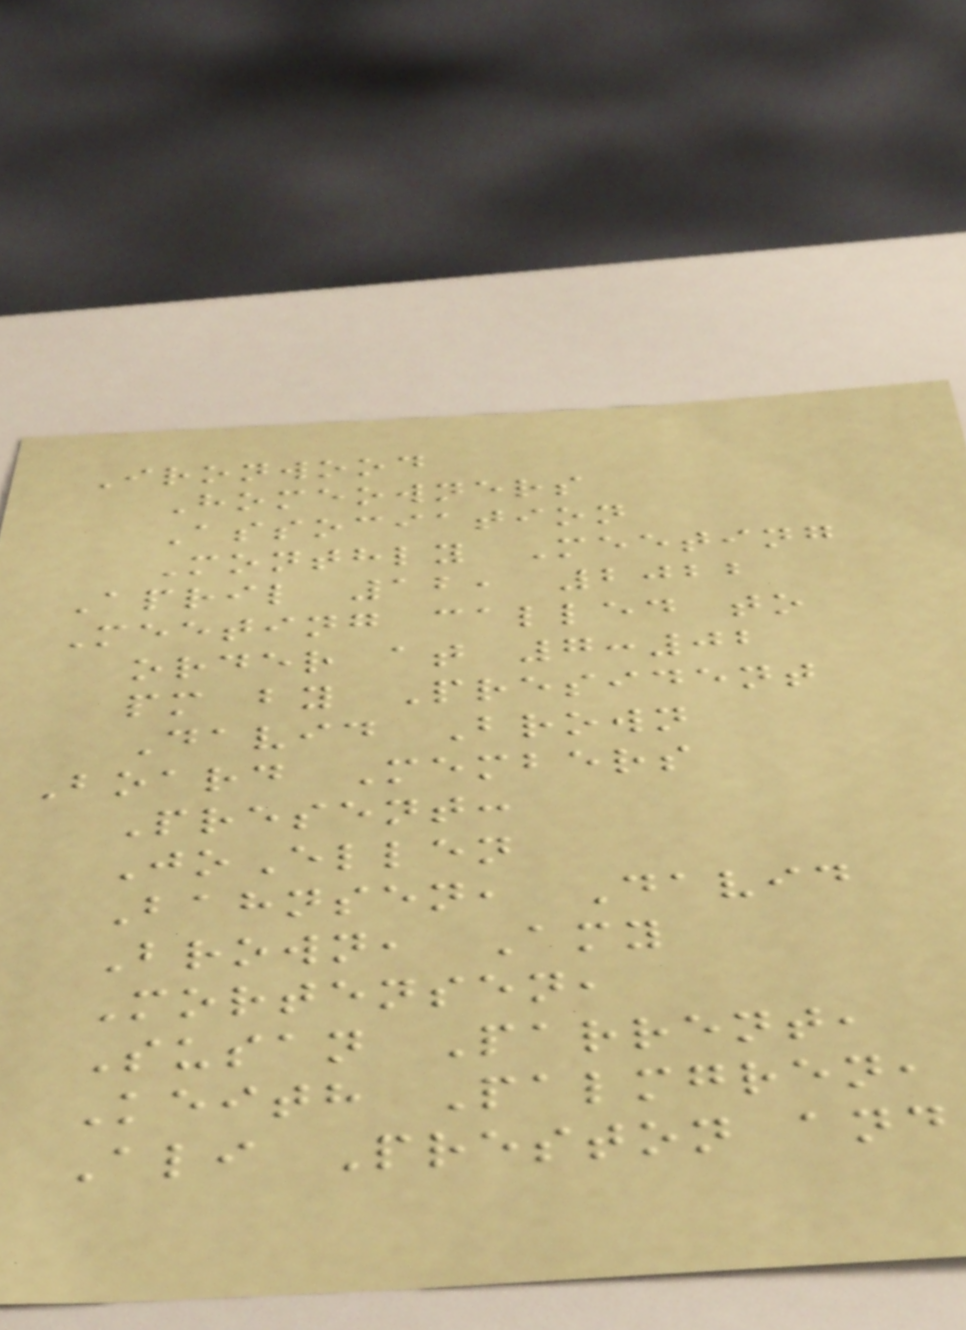Ironwood
Homeowners
Association
Monthly Meeting
April 12, 2022
Meeting called to
order at 7:02
pm by President
David Brown
Board Members
Present:
JoEllen
Bahnsen, David
Brown, Amy
Mortensen,
Susan Parrent,
Keith Palmgren,
Ali Preston and
